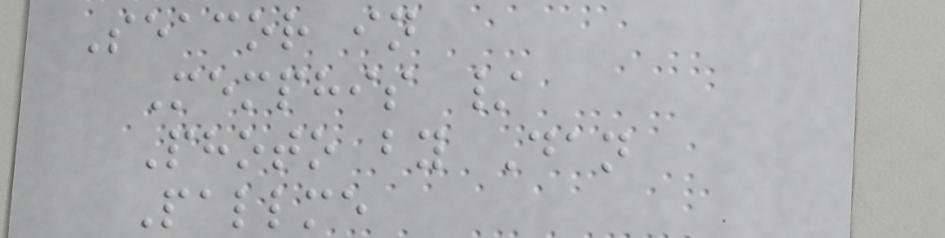Seacor in
Memphis /
Photo by Dan
Pallme
